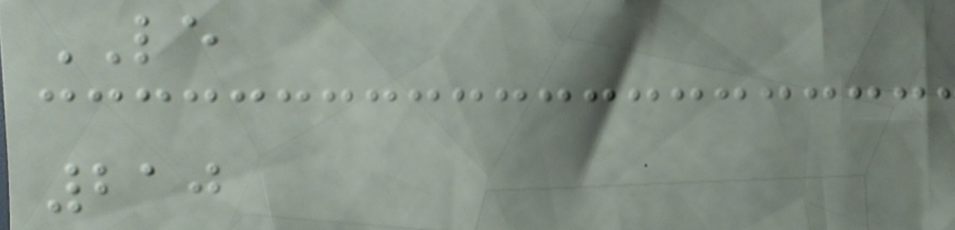LE
210
